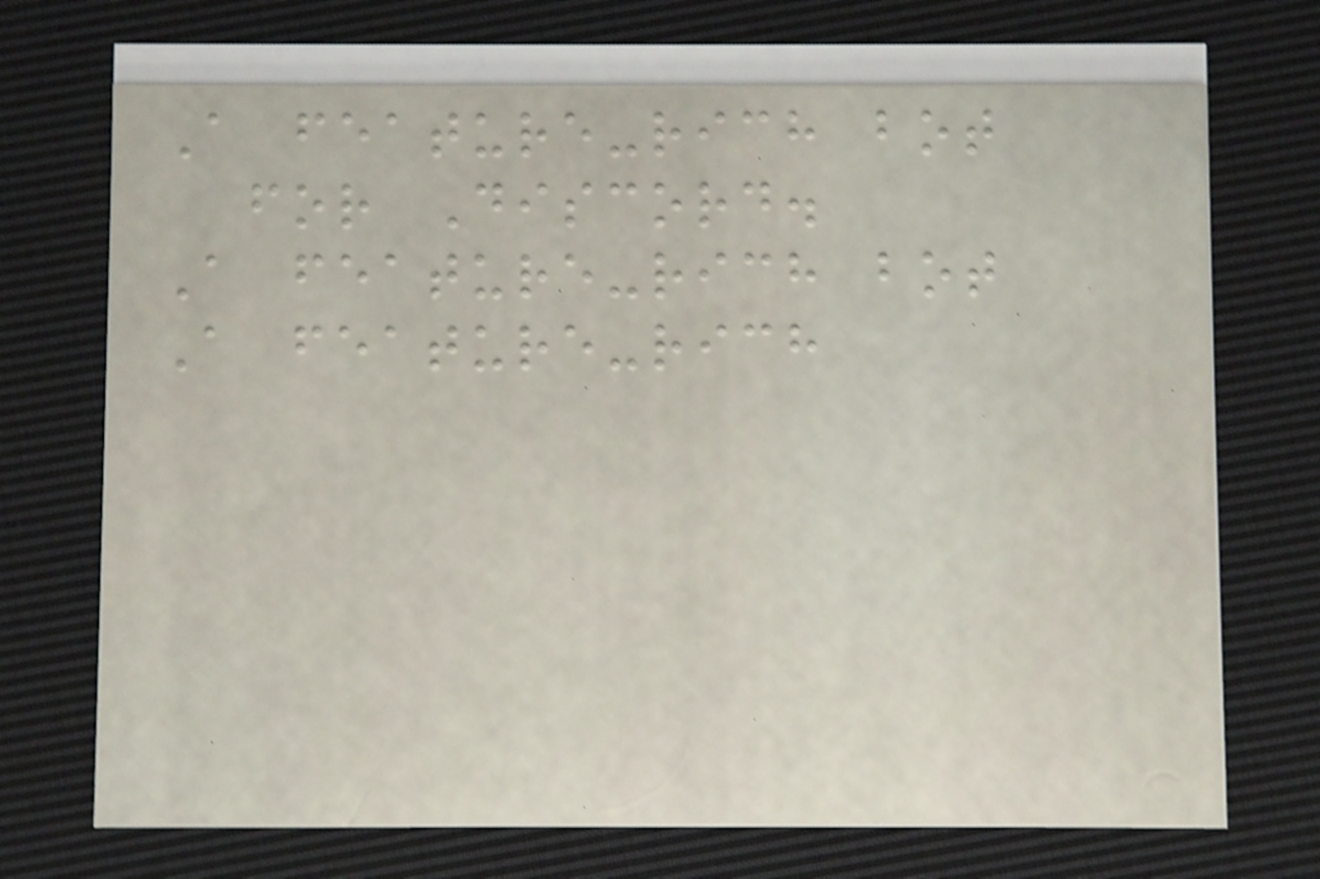A feature-rich bot
for Discord.
A feature-rich bot
A feature-rich
